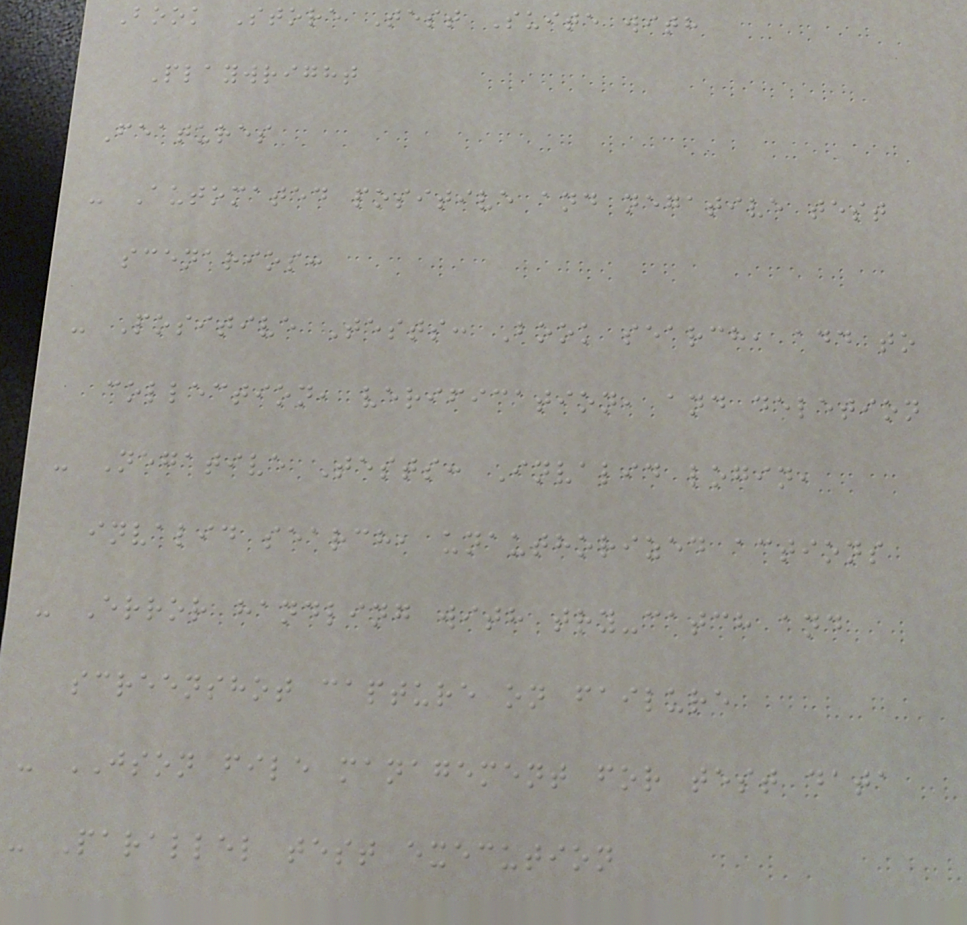Book Store Test Suite with
Playwright
Features
- Automated positive and negative test
scenarios:
- Positive Tests: Book search, add to
collection, verification, and deletion
- Negative Tests: Invalid login,
invalid search, unauthorized actions
- Error handling with try-catch and
screenshot capture on failure
- JSON file management for test data
- Parallel test execution
